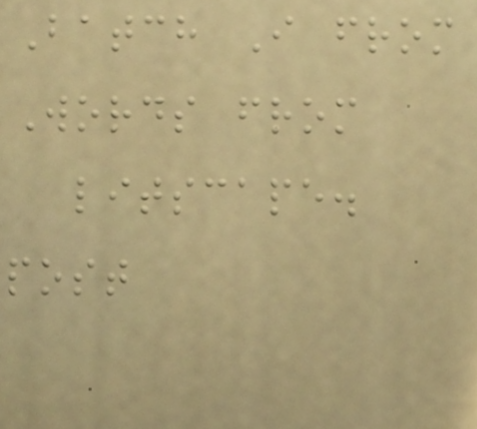Batch I from
Words from
litscape.
post
